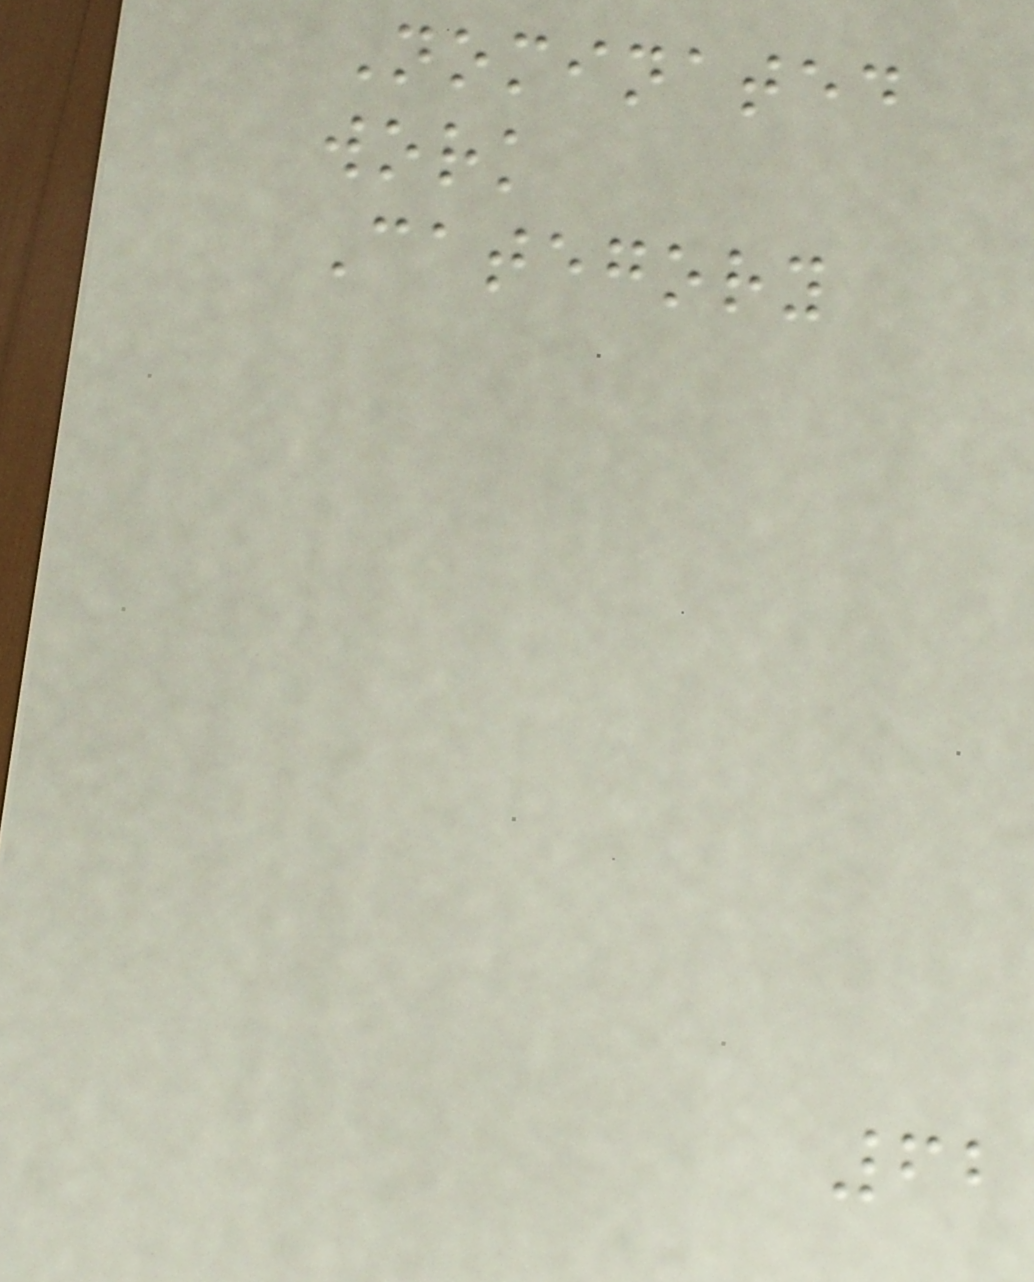Nominated
work
Category
62
